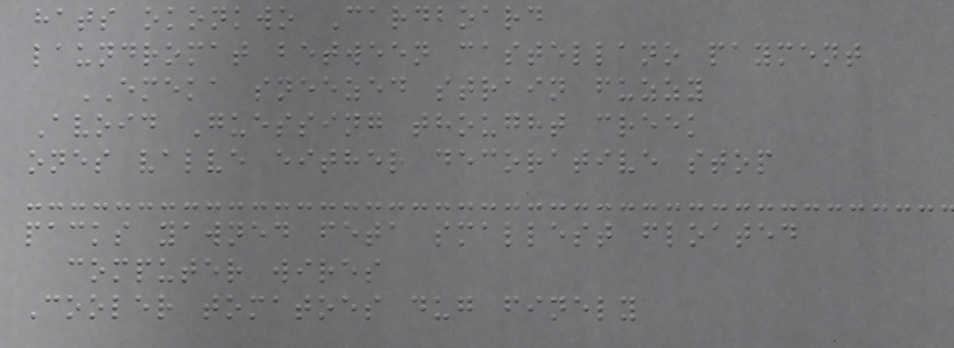hats okonkwo Cardboard
laundromat between castellano payment
EMEKA sneezed strain fuzzy
Avoid Guessing thought creek
ones valve either decorative stop
packs yawned feta smallest floated
computer wires
Cooler tomatoes dug finely
